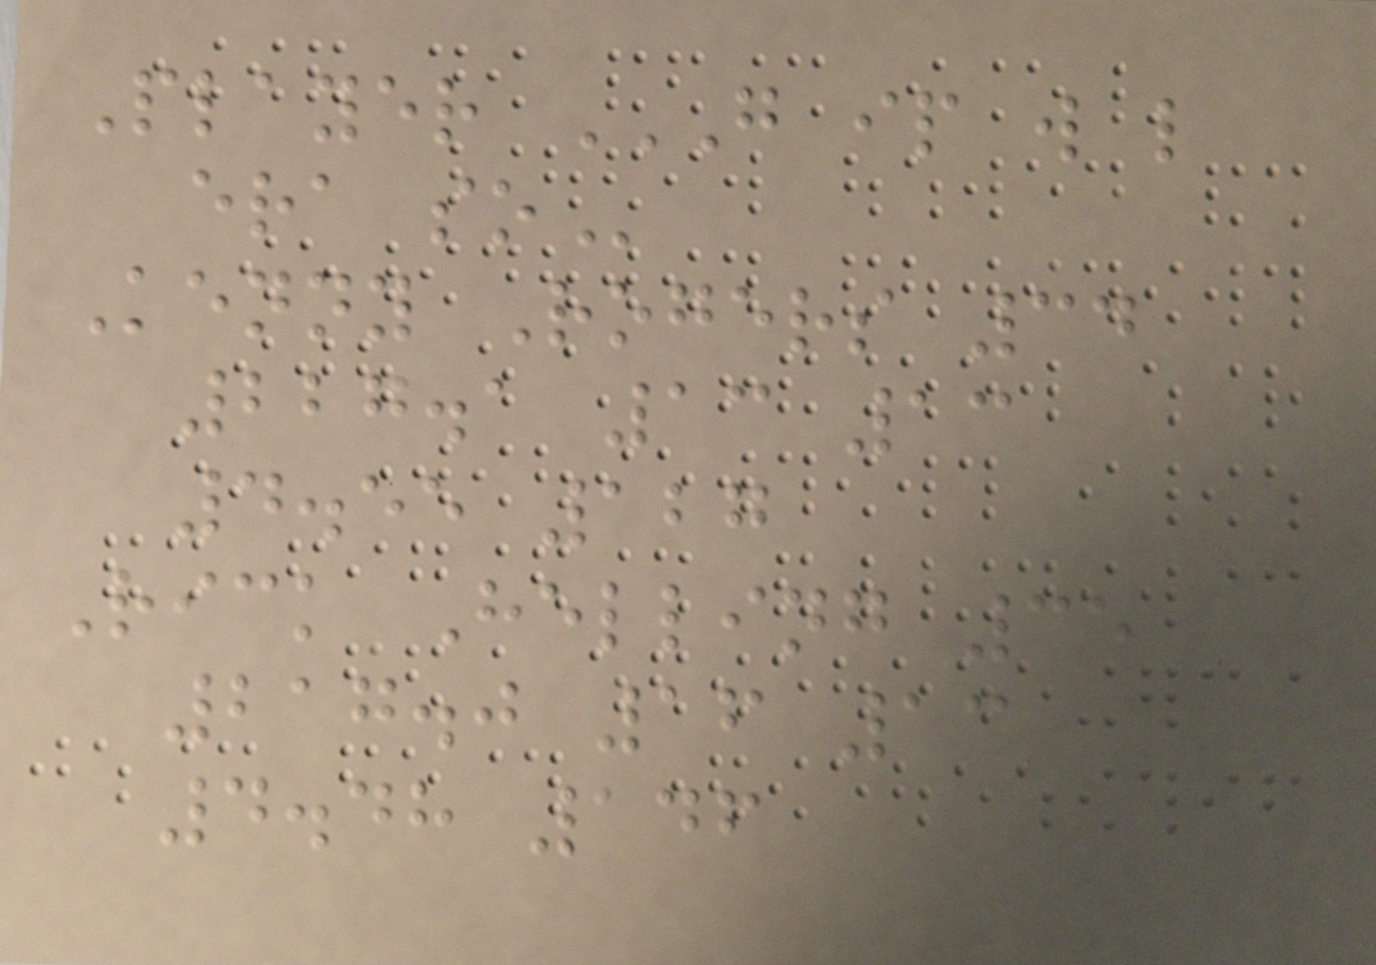Player G IP W L
ERA SO
Kenny Rogers 34
227.1 13 13
4.55 127
Rick Helling 35
217.0 16 13
4.48 146
